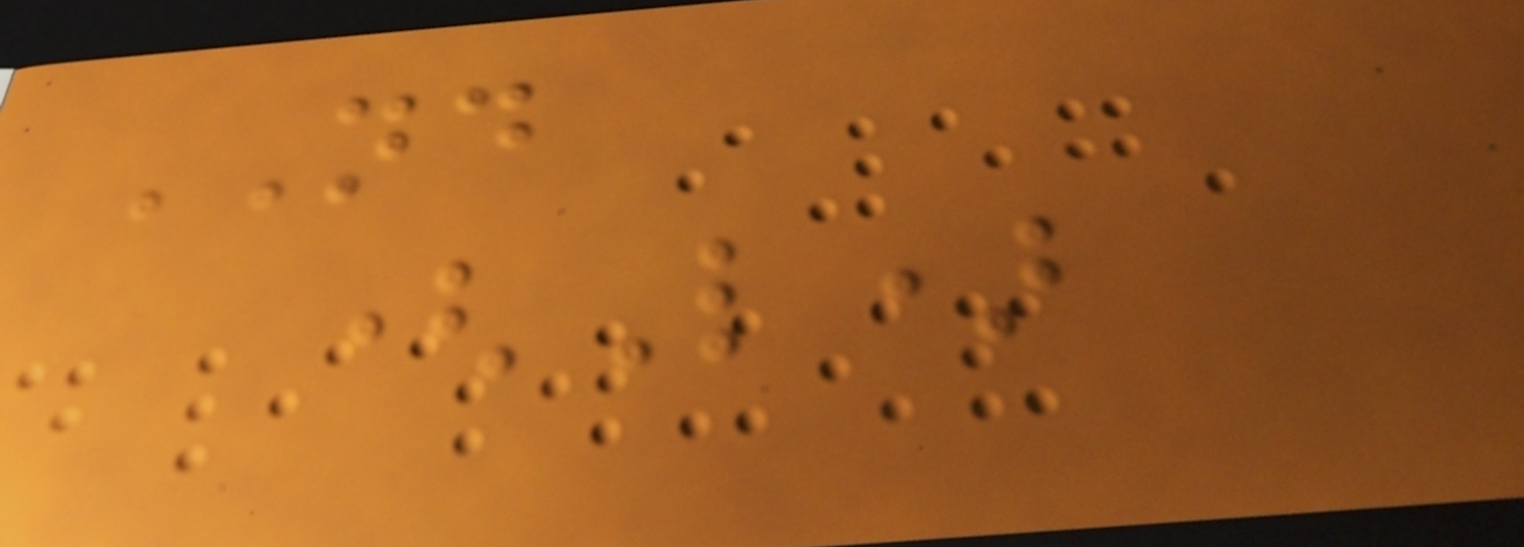ND
(L)
